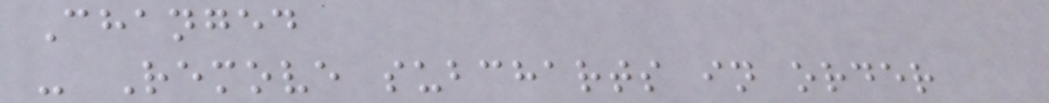Changed
- Remove subcharts in order
